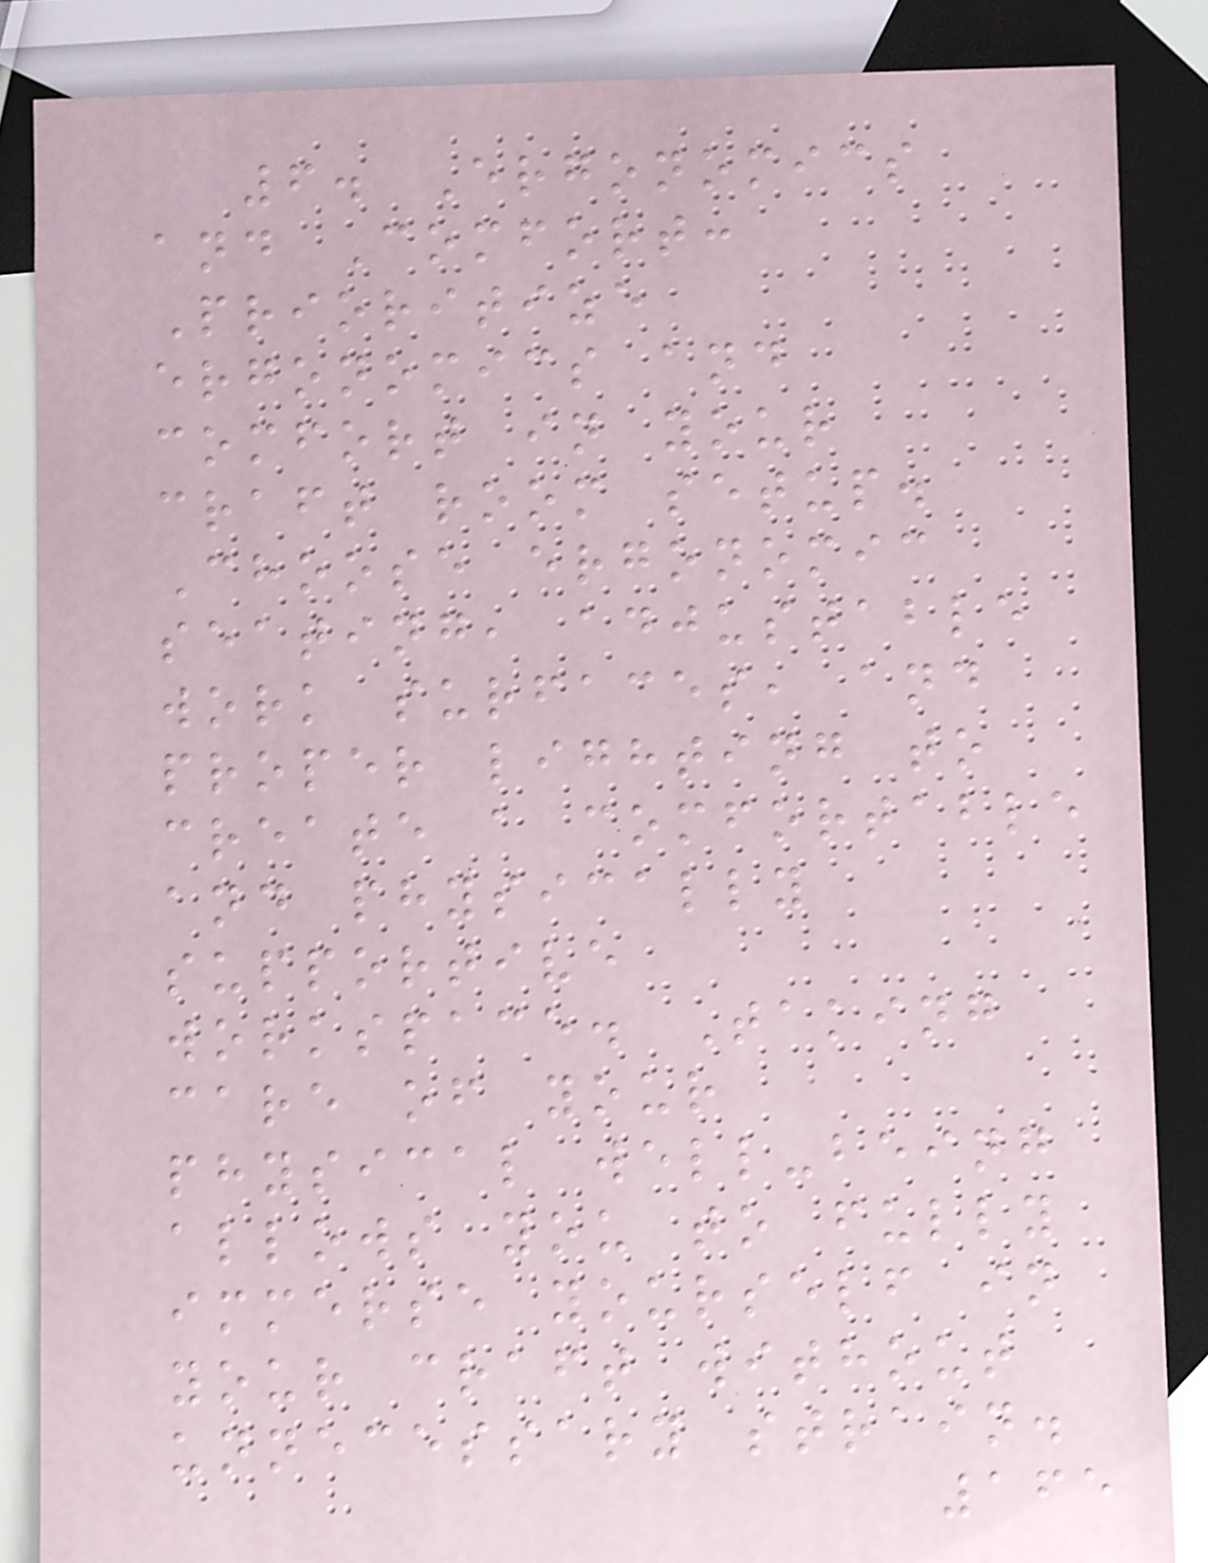6. Ergonomics
and Comfort:
Prioritize
ergonomics and
comfort in your
craft room setup.
Choose ergonomic
seating, adjustable
work surfaces, and
proper lighting to
create a comfortable
and physically
supportive
workspace. Taking
care of your
physical well-being
allows you to fully
immerse yourself in
your craft without
unnecessary strain.
165
